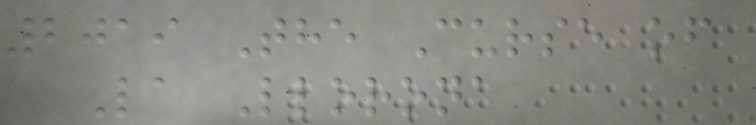2019 The Curse of
La Llorona
